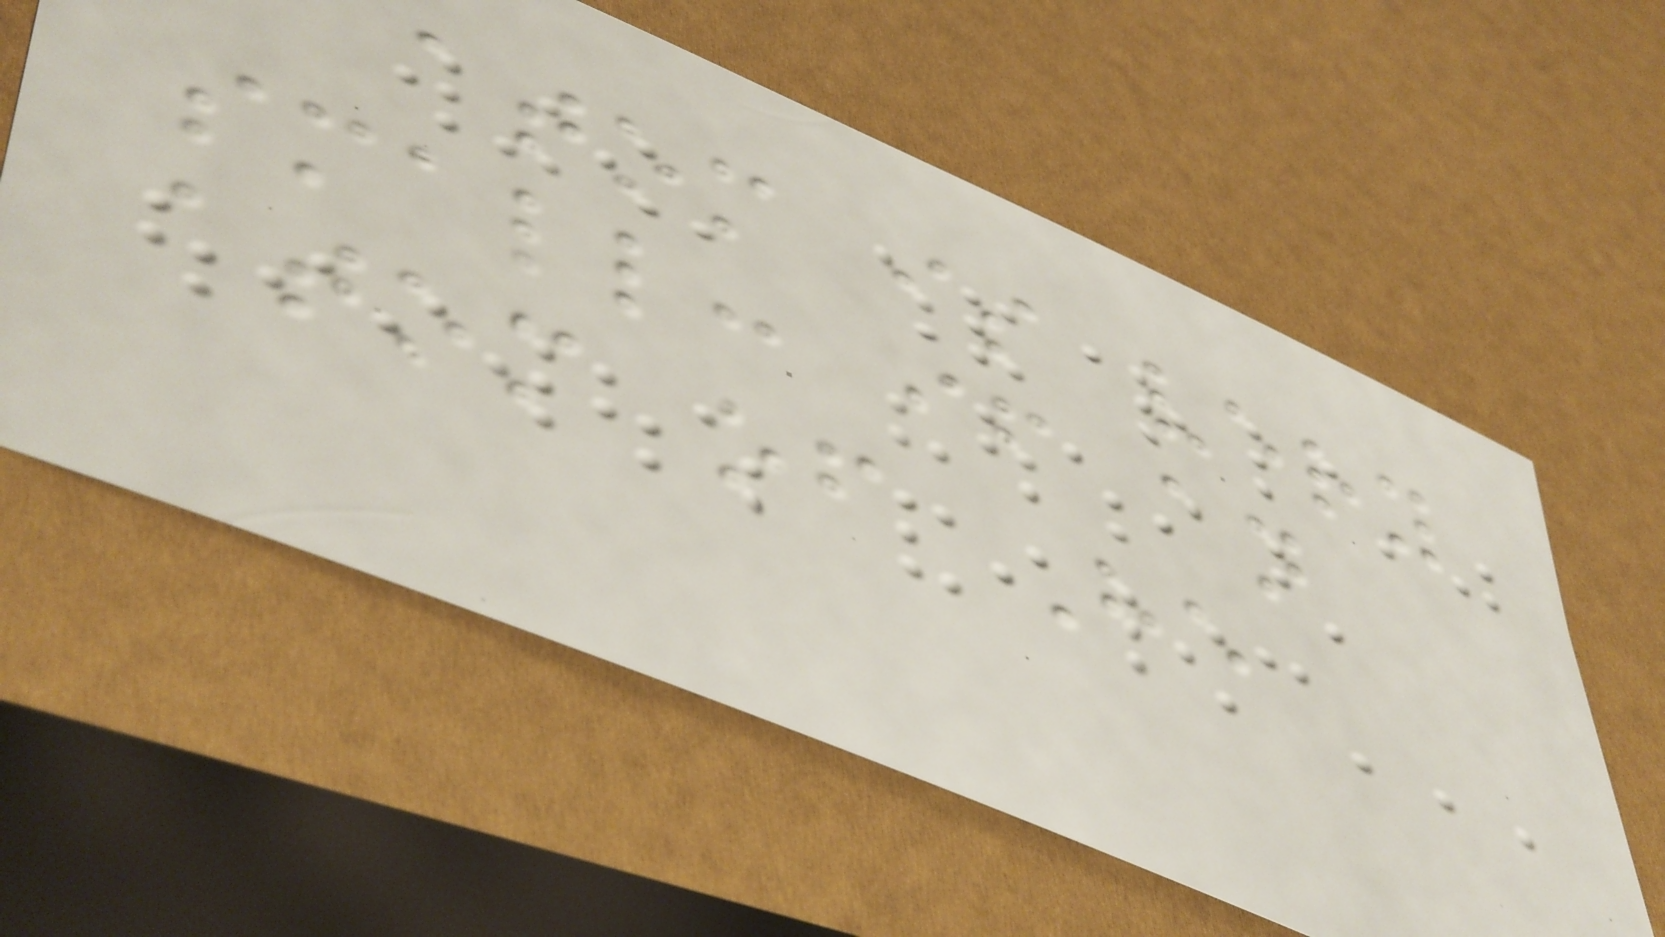atom is very
small: if an
atom of He
